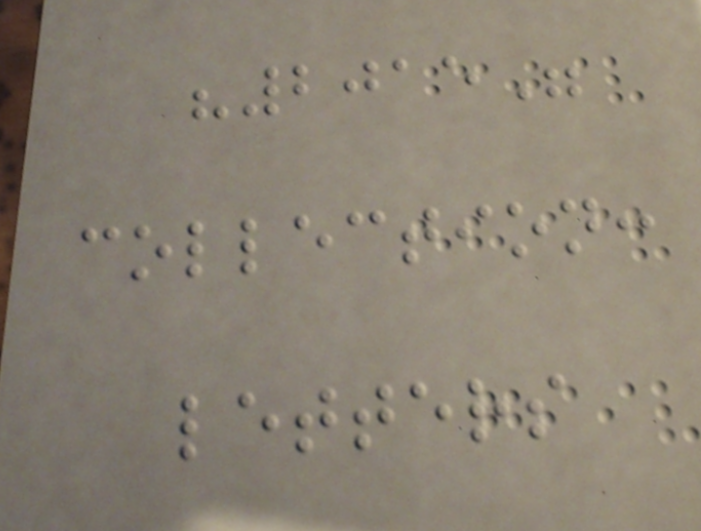"2015"
collection:
letters
